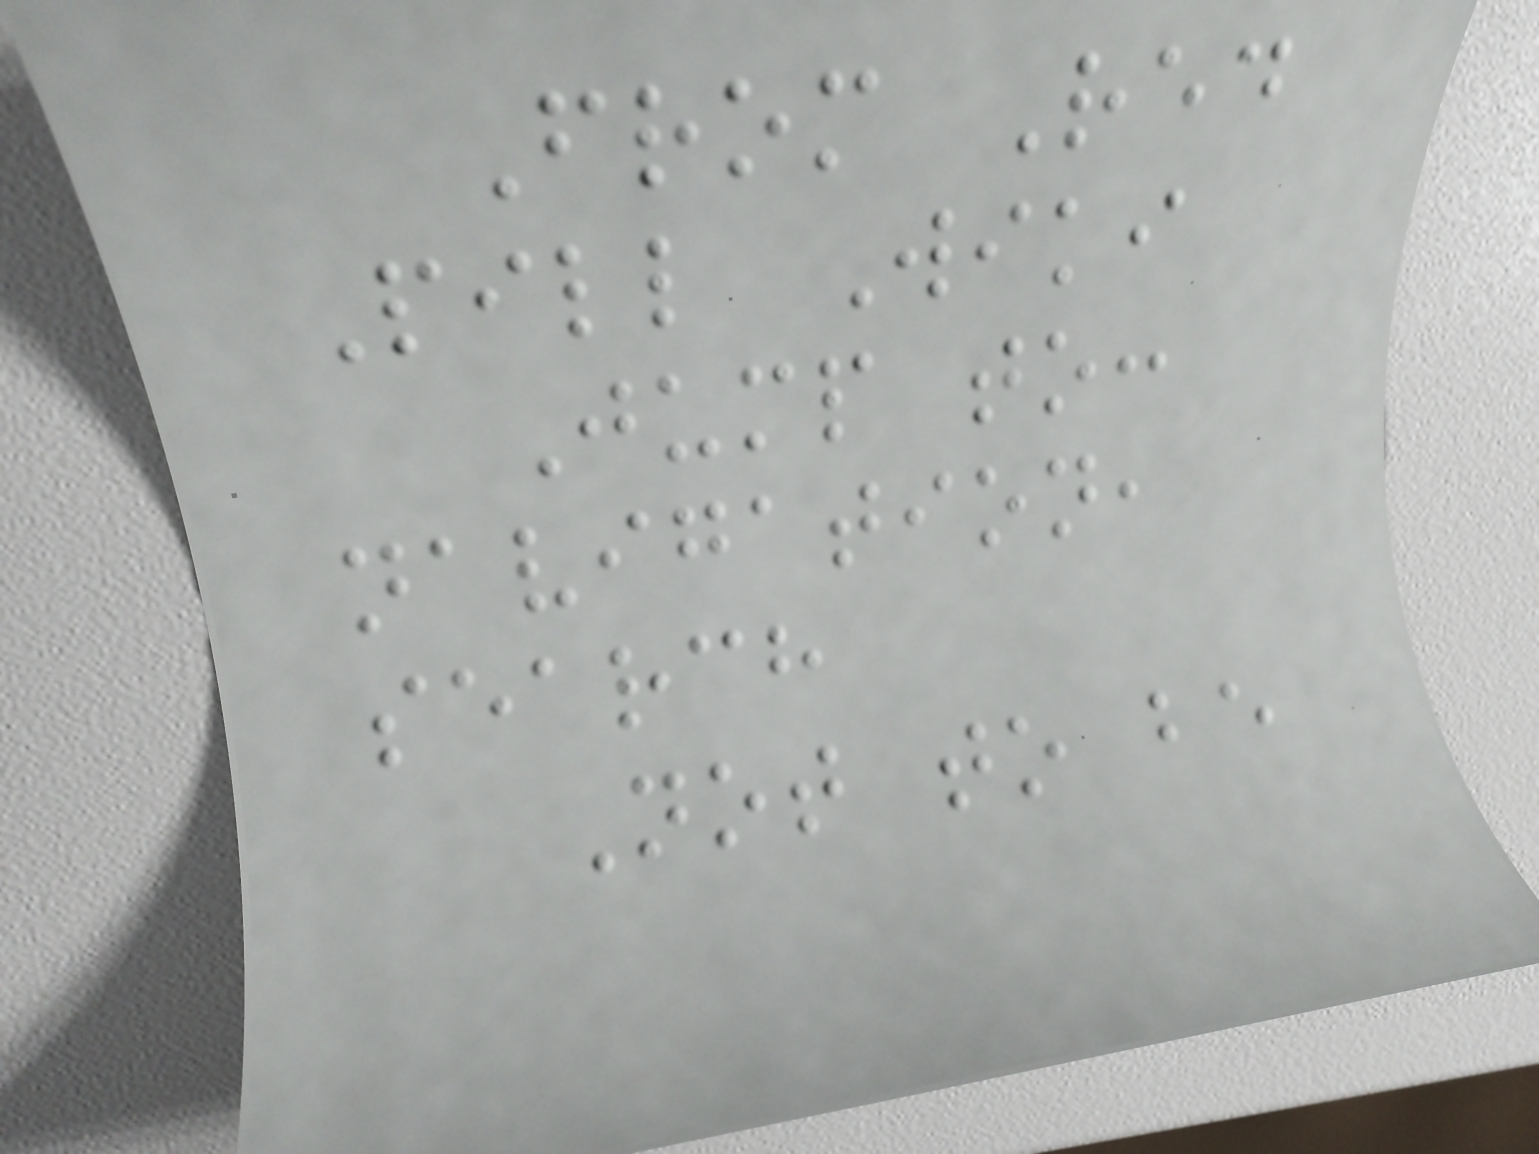From Red
Pill Wiki
Jump to:
navigation,
search
Not to be
